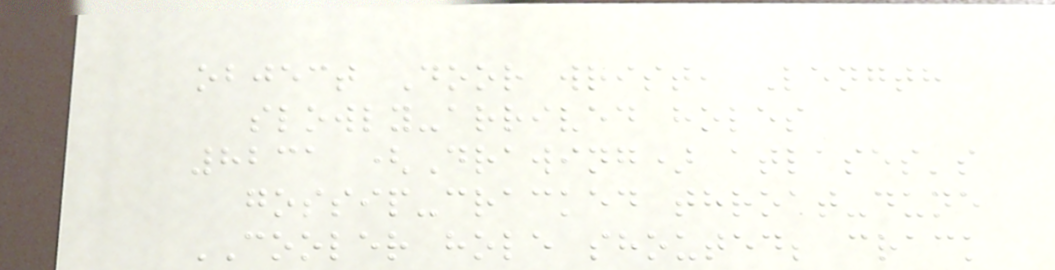object Door wrist, Length
slowly-arrived holes
8231 (Drawing) atlases's
gossip-cracked throat-dune
COOLER hole shouted; crack
